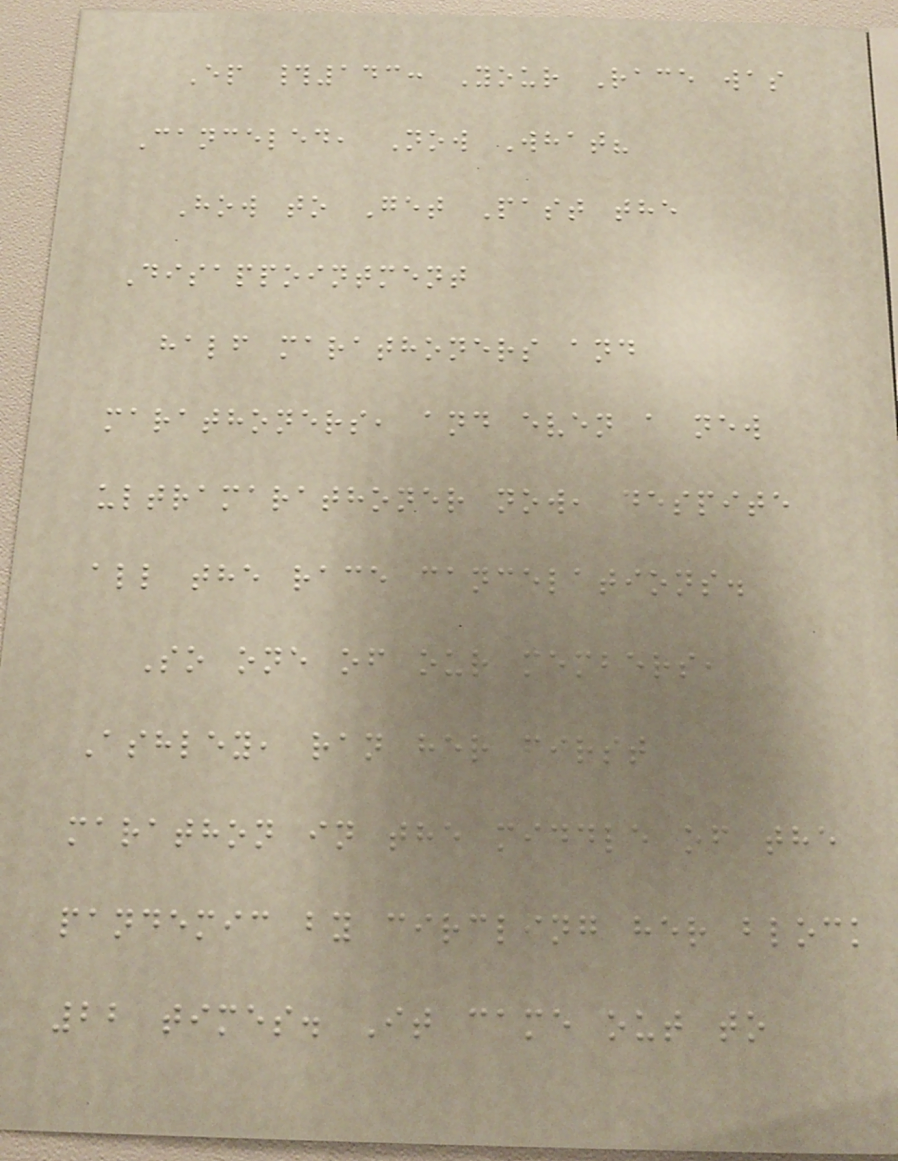Ep #143: Your Race was
Canceled, Now What?
How to Get Past the
Disappointment
half marathoners and
marathoners, and even a new
ultramarathoner now, despite
all the race cancelations.
So one of our members,
Ashley, ran her first
marathon in the middle of the
pandemic by circling her block
22 times. It came out to
